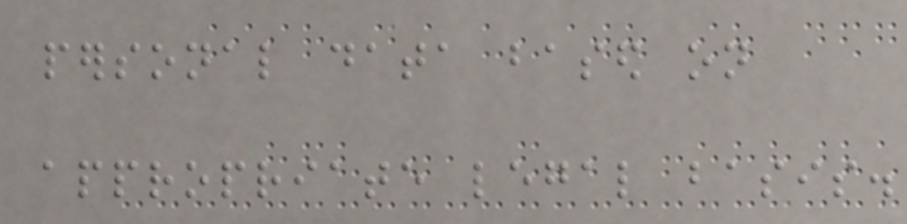personal data based on
appropriate legal basis.
